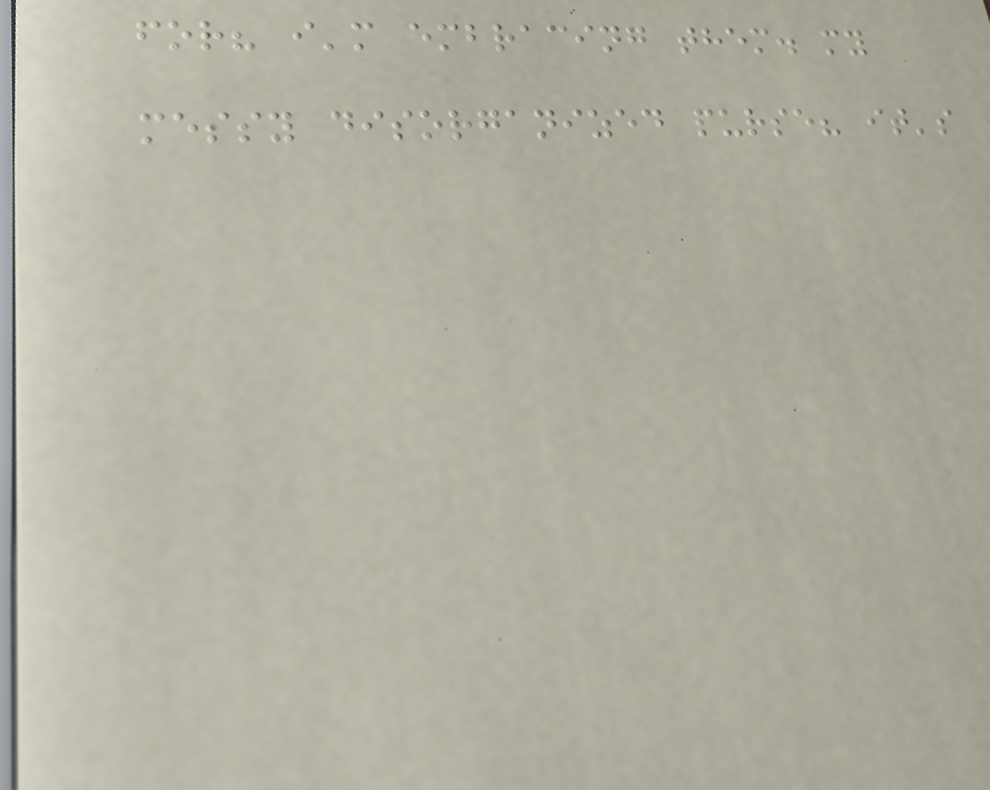for? i'm embracing them. my
messy disorganized purse? it's
